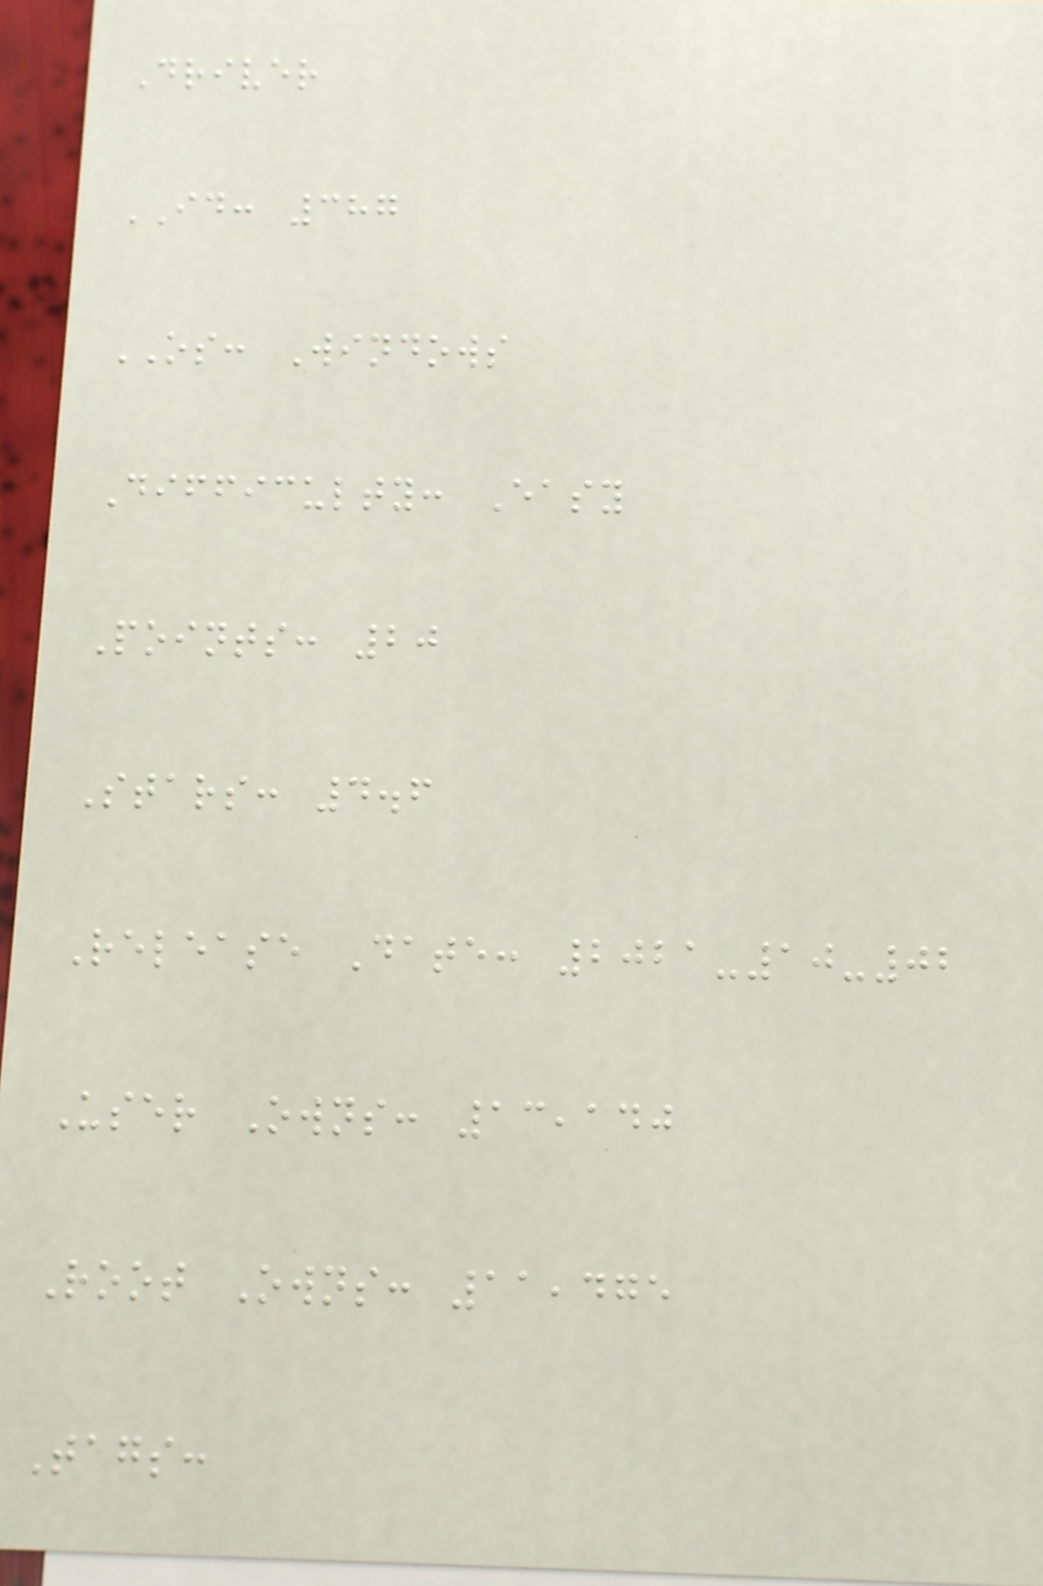Driver
ID: 387
OS: Windows
Difficulty: Easy
Points: 20
Stars: 4.6
Release Date: 2021-10-02
User Owns: 13,140
Root Owns: 11,475
Tags:
